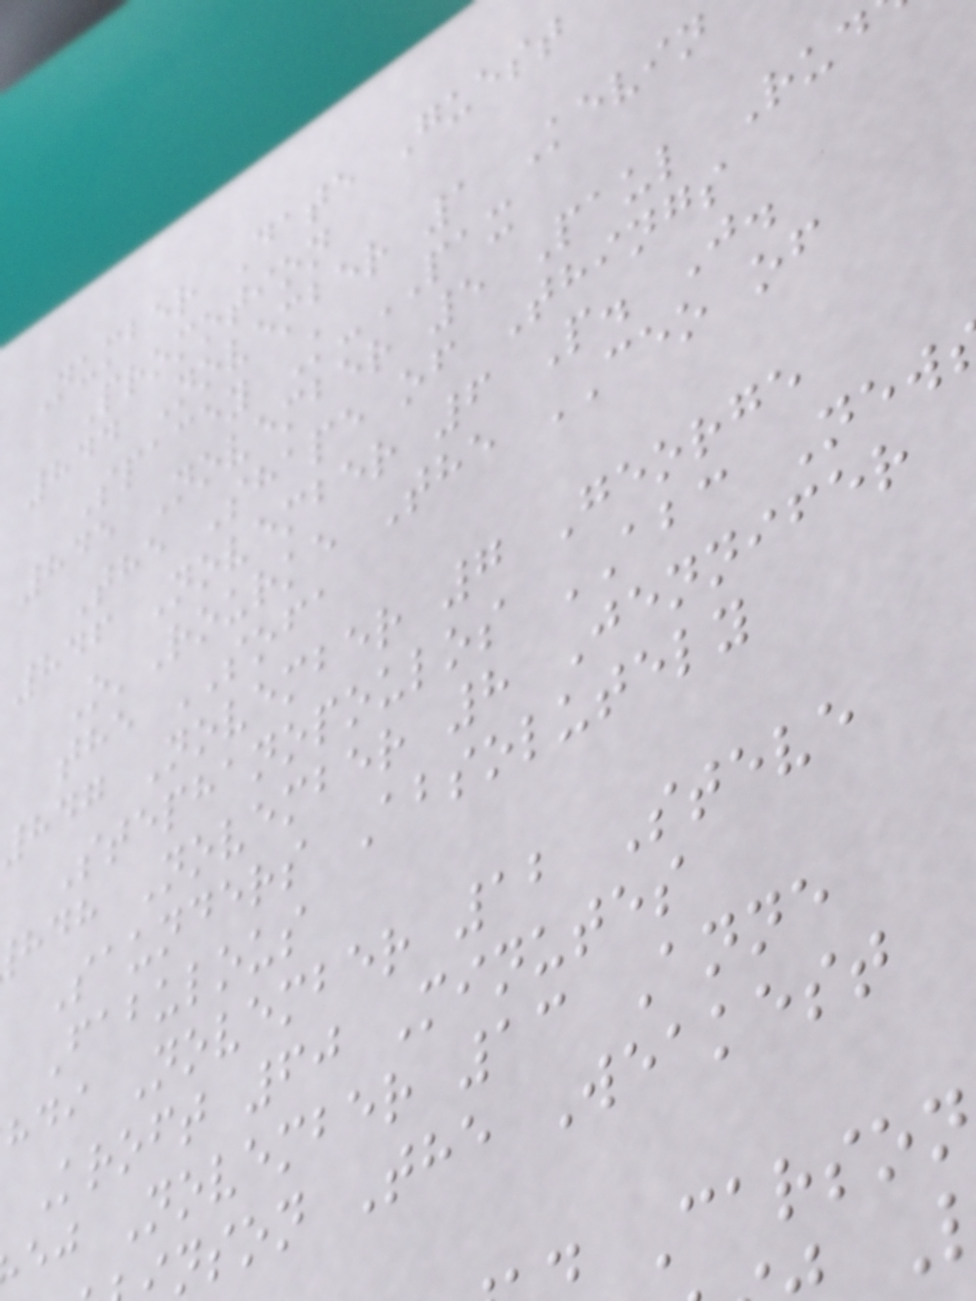Number Date Guest
Promotion
844 November 1 Kevin
Spacey K-PAX
845 November 5 Paul Rud
The Shape of Things
846 November 6 P. J.
O'Rourke The CEO of
the SOFA
847 November 7 George
Stephanopoulos ABC New
hdh November 8 Jennifer
Saunders Absolutely
Fabulous
hdi November 12 Steve
Kroft 60 Minutes
ej November 13 Anne
nson The Weakest
Carson
